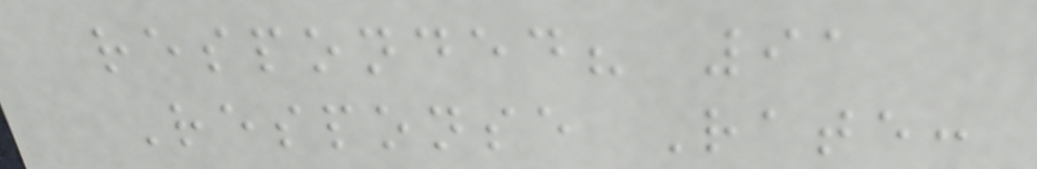responded? 91
Response Rate:
